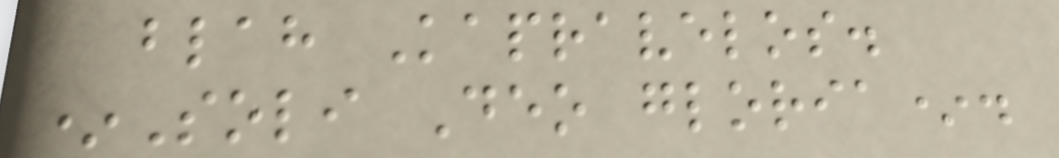blah Kapravelos.
*Soli Deo gloria*.
